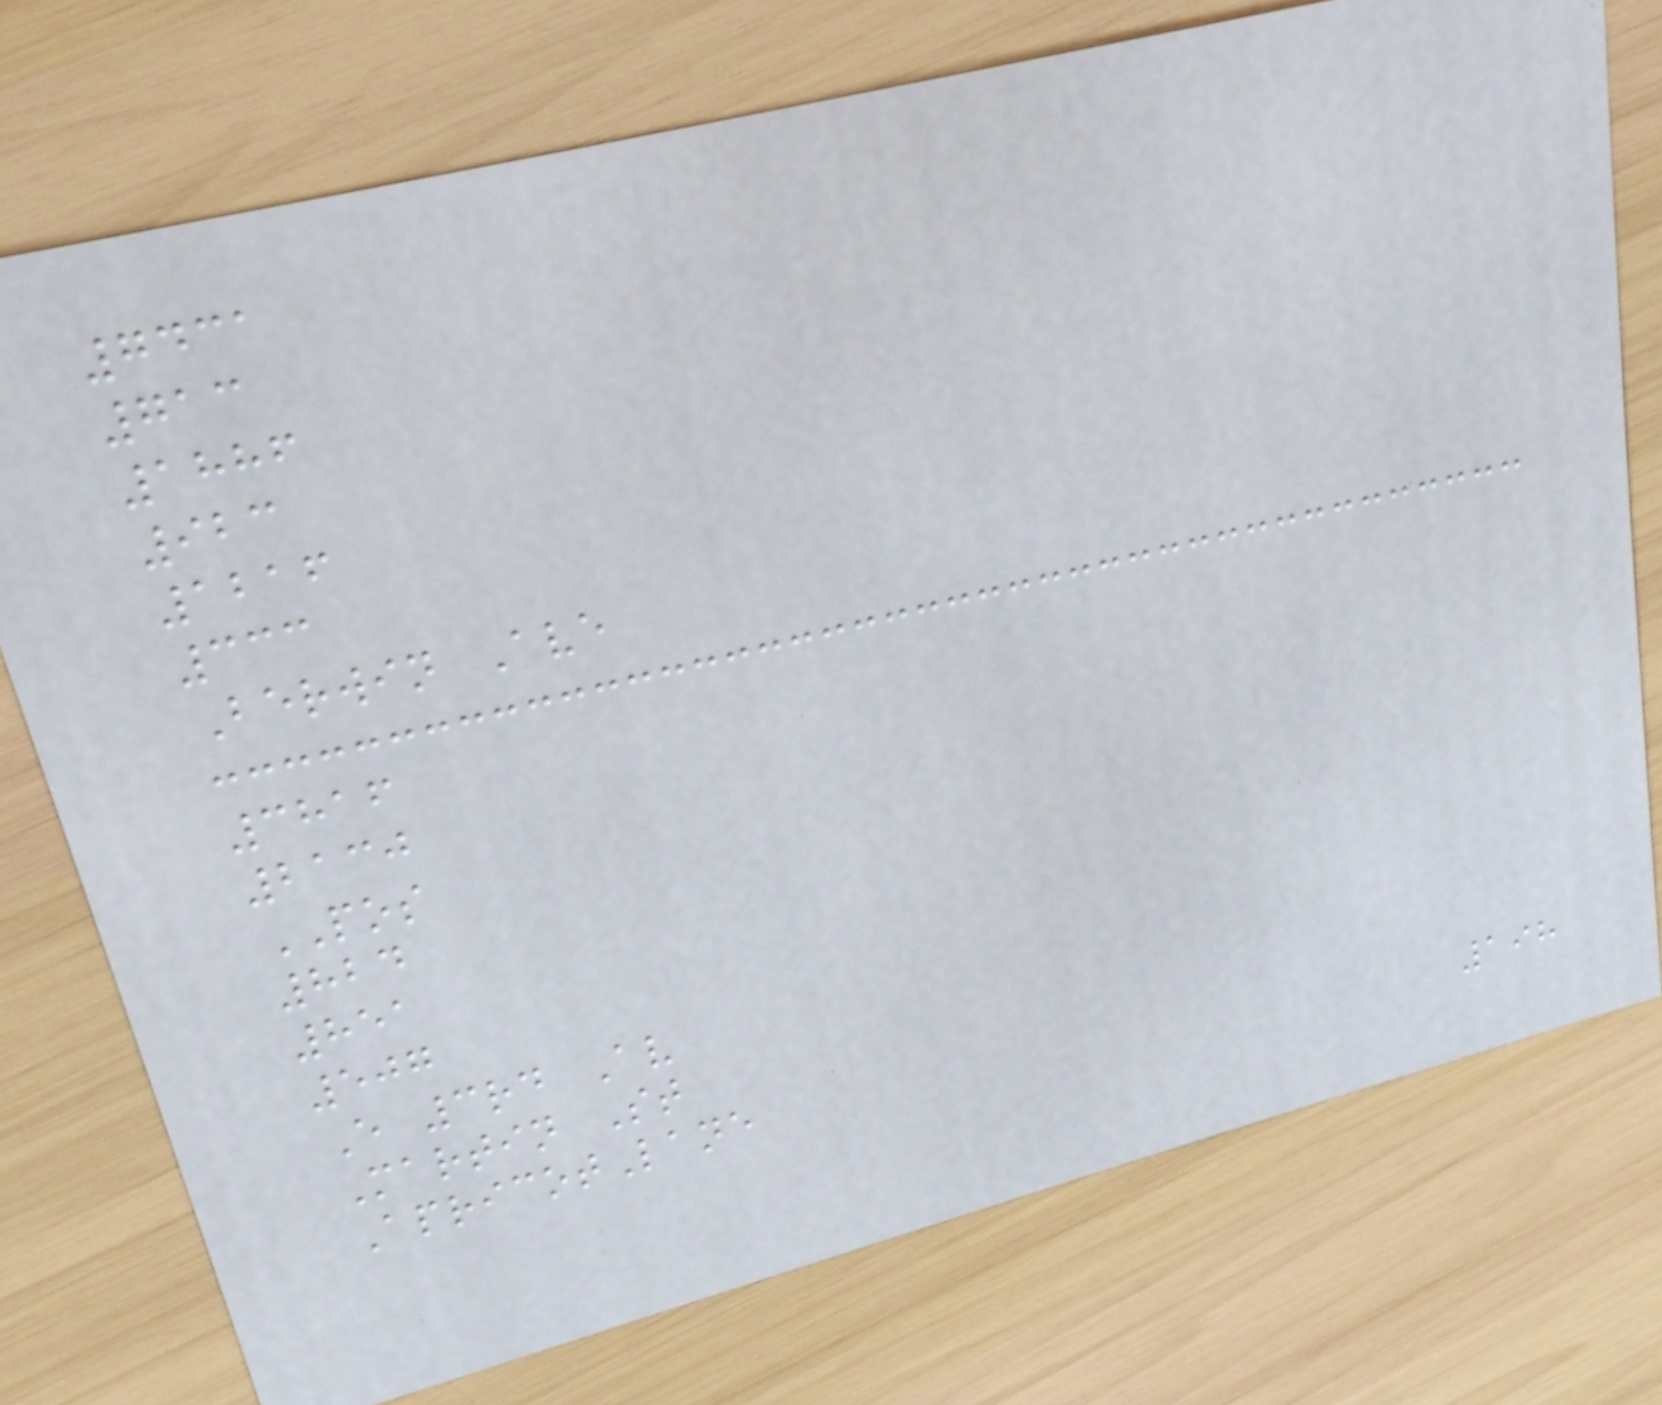7431
713
1886
923
1216
333
Berwin Ave
3816
2130
POS
824
851
507
E 3rd Av
Martin St
ApricotLane
198
